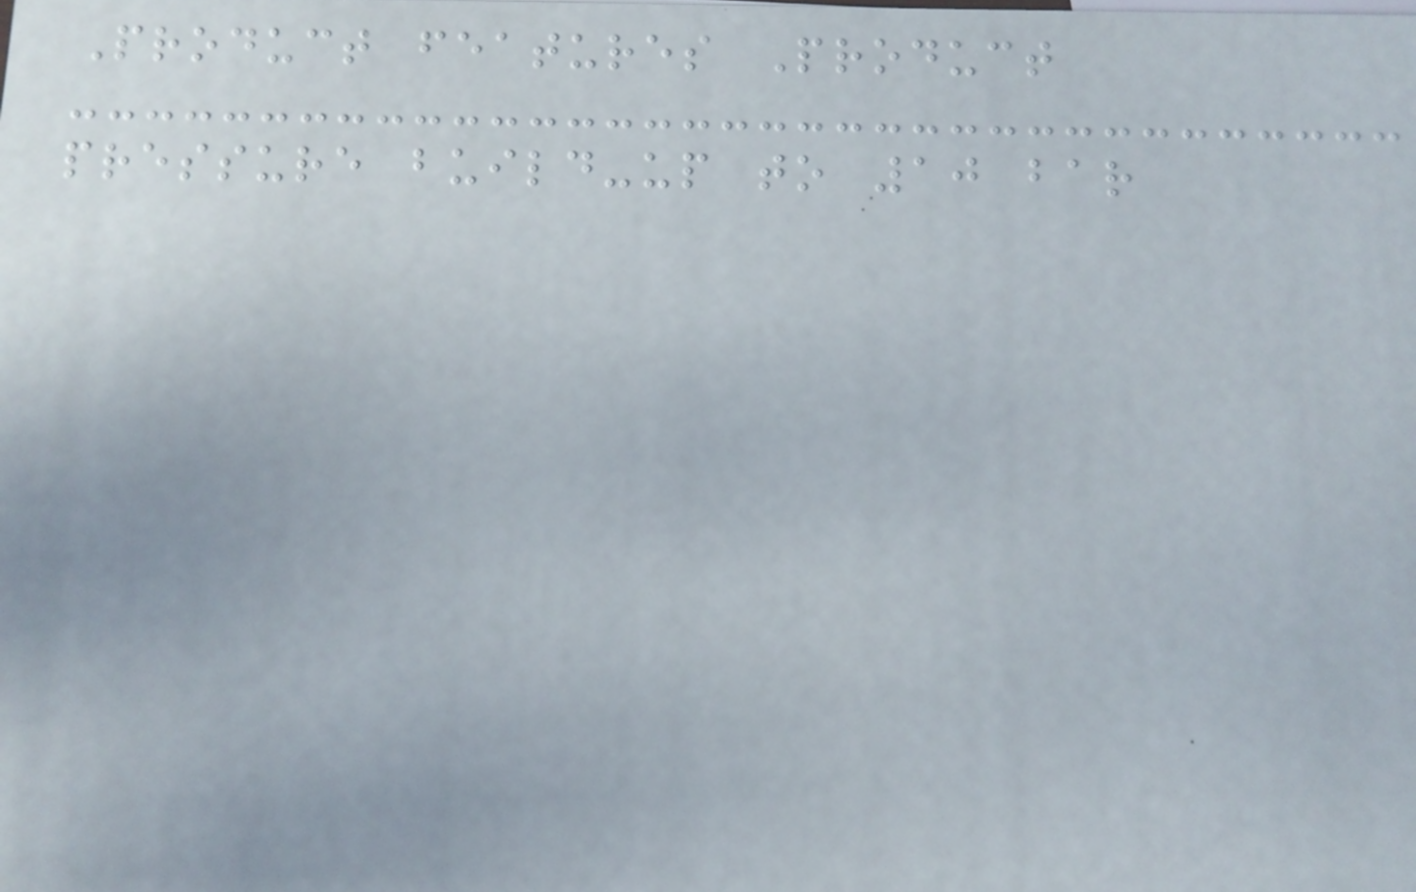Product features Product
pressure build-up to 10 bar
